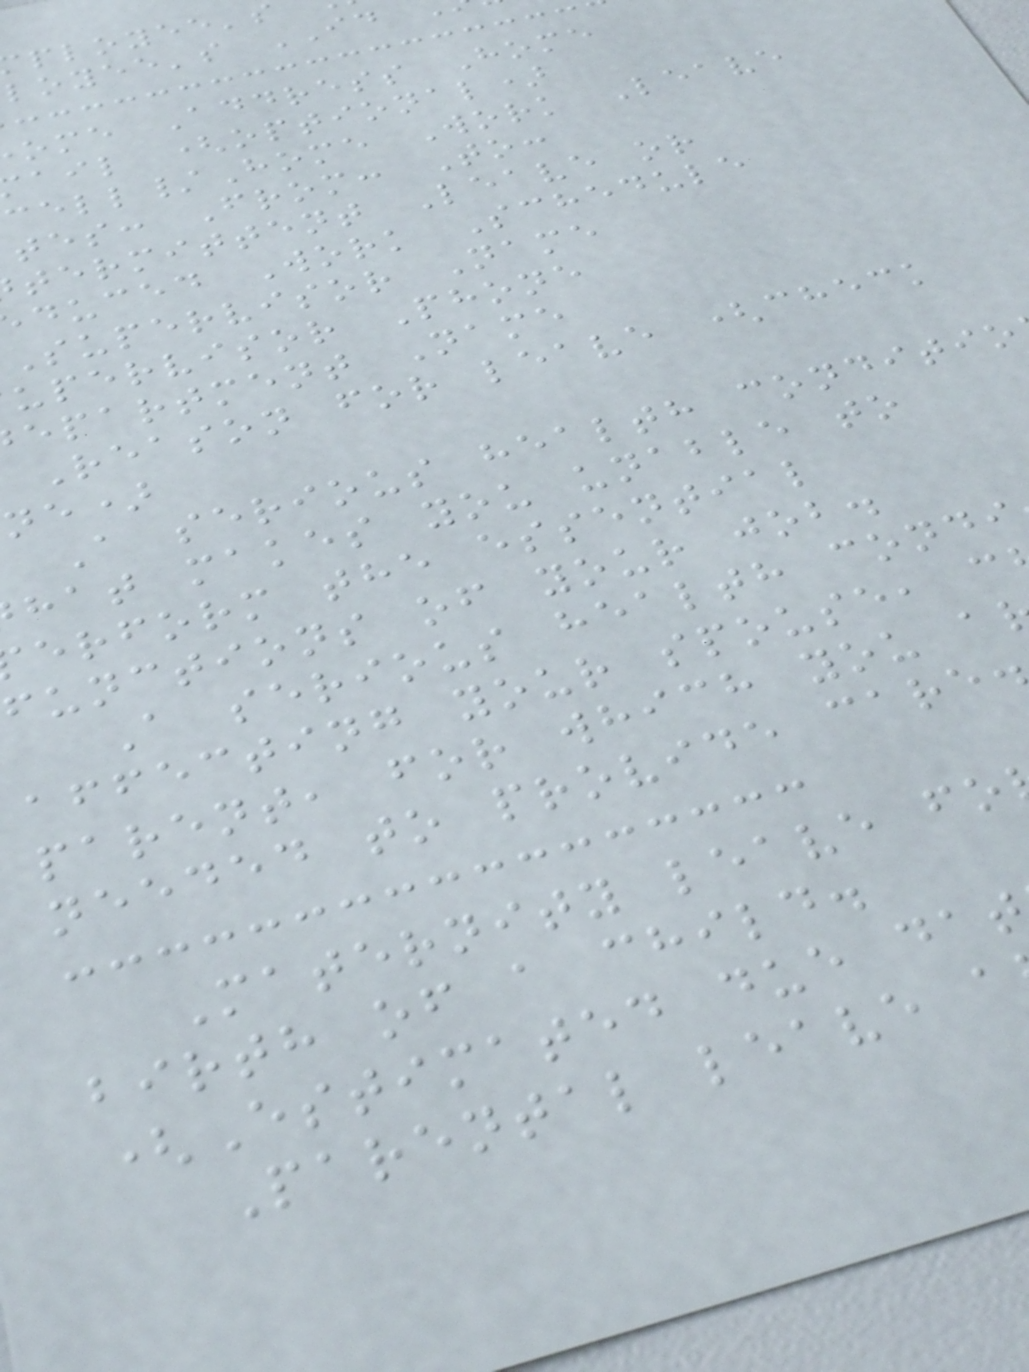ployee's
loyee's ID
ome Address Home
ail (optional)
ell/Home Work Leave
tes: From: To:
termittent Leave or
duced Work Schedule
Supervisor Name
upervisor Phone
epartment Name
Reason for leave (check
ne)
A serious health conditio
hat makes you unable to
erform the essential
functions of your job.
A serious health condi
affecting your spouse, c
parent, for which you a
needed to provide care.
Maternity leave fo
birth of a child.
(Estimated due dat
Parental leave a
